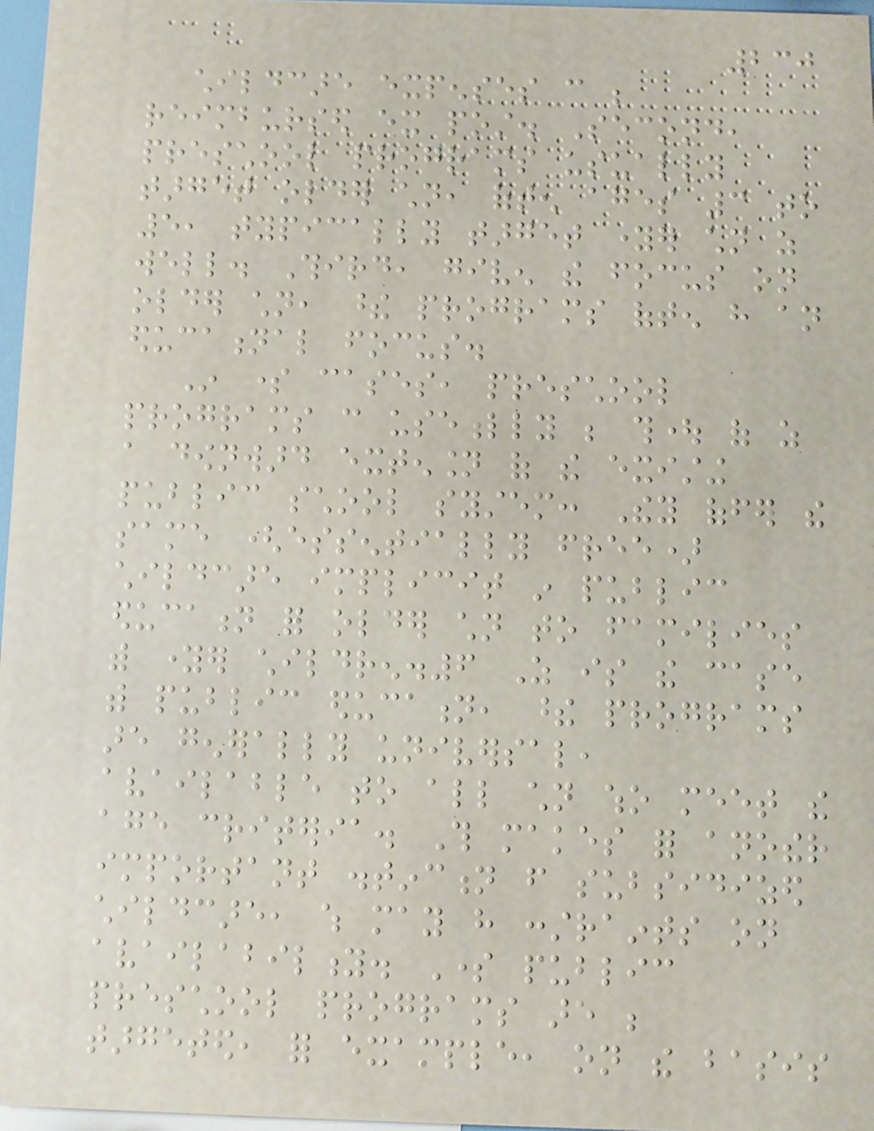230
childcare expenses can be
reimbursed ex post. Second,
preschool programs usually
target older children, often ages 3 to
5, typically target younger children as
well. Third, given the focus on
older children, these programs often have an
educational focus.
In some cases, preschool
programs can usefully be thought of as
a downward extension of the existing
public school system: They offer the
same (essentially free)
childcare implicit in public
education for older children to families
with younger children.6 As is the case
with public education, these programs
are generally universal,
available to all children who meet the
age criteria. This makes for another
important distinction from subsidized
childcare, which may have constraints on
availability. Some public
preschool programs are be
targeted, for example, on the basis
